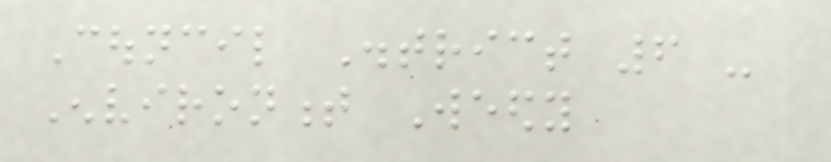Council District 6 -
Environment Weedy
